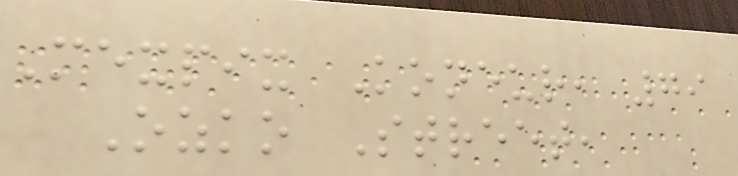Mexpix Koneur, 79
Ozko Street,
